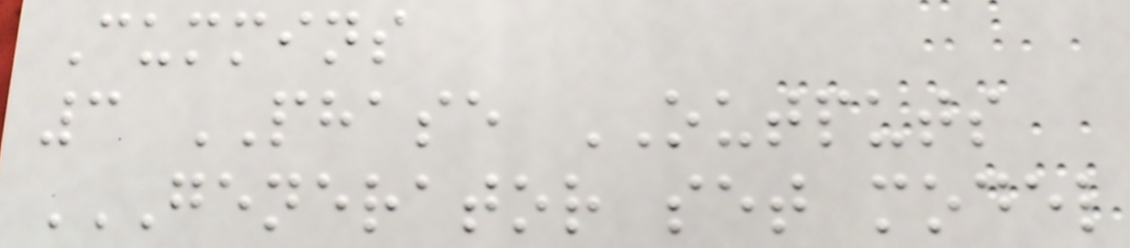Cummins
3 PHASE OUTPUTS
GENERATOR SET MODEL
